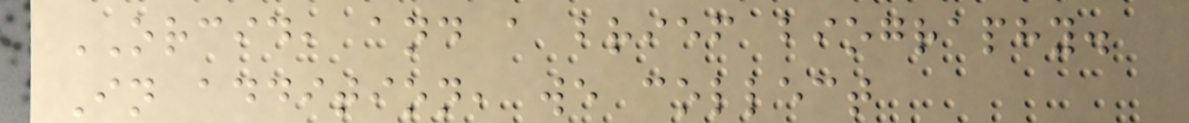ORCID, and a brief biography.
In addition, we collect
